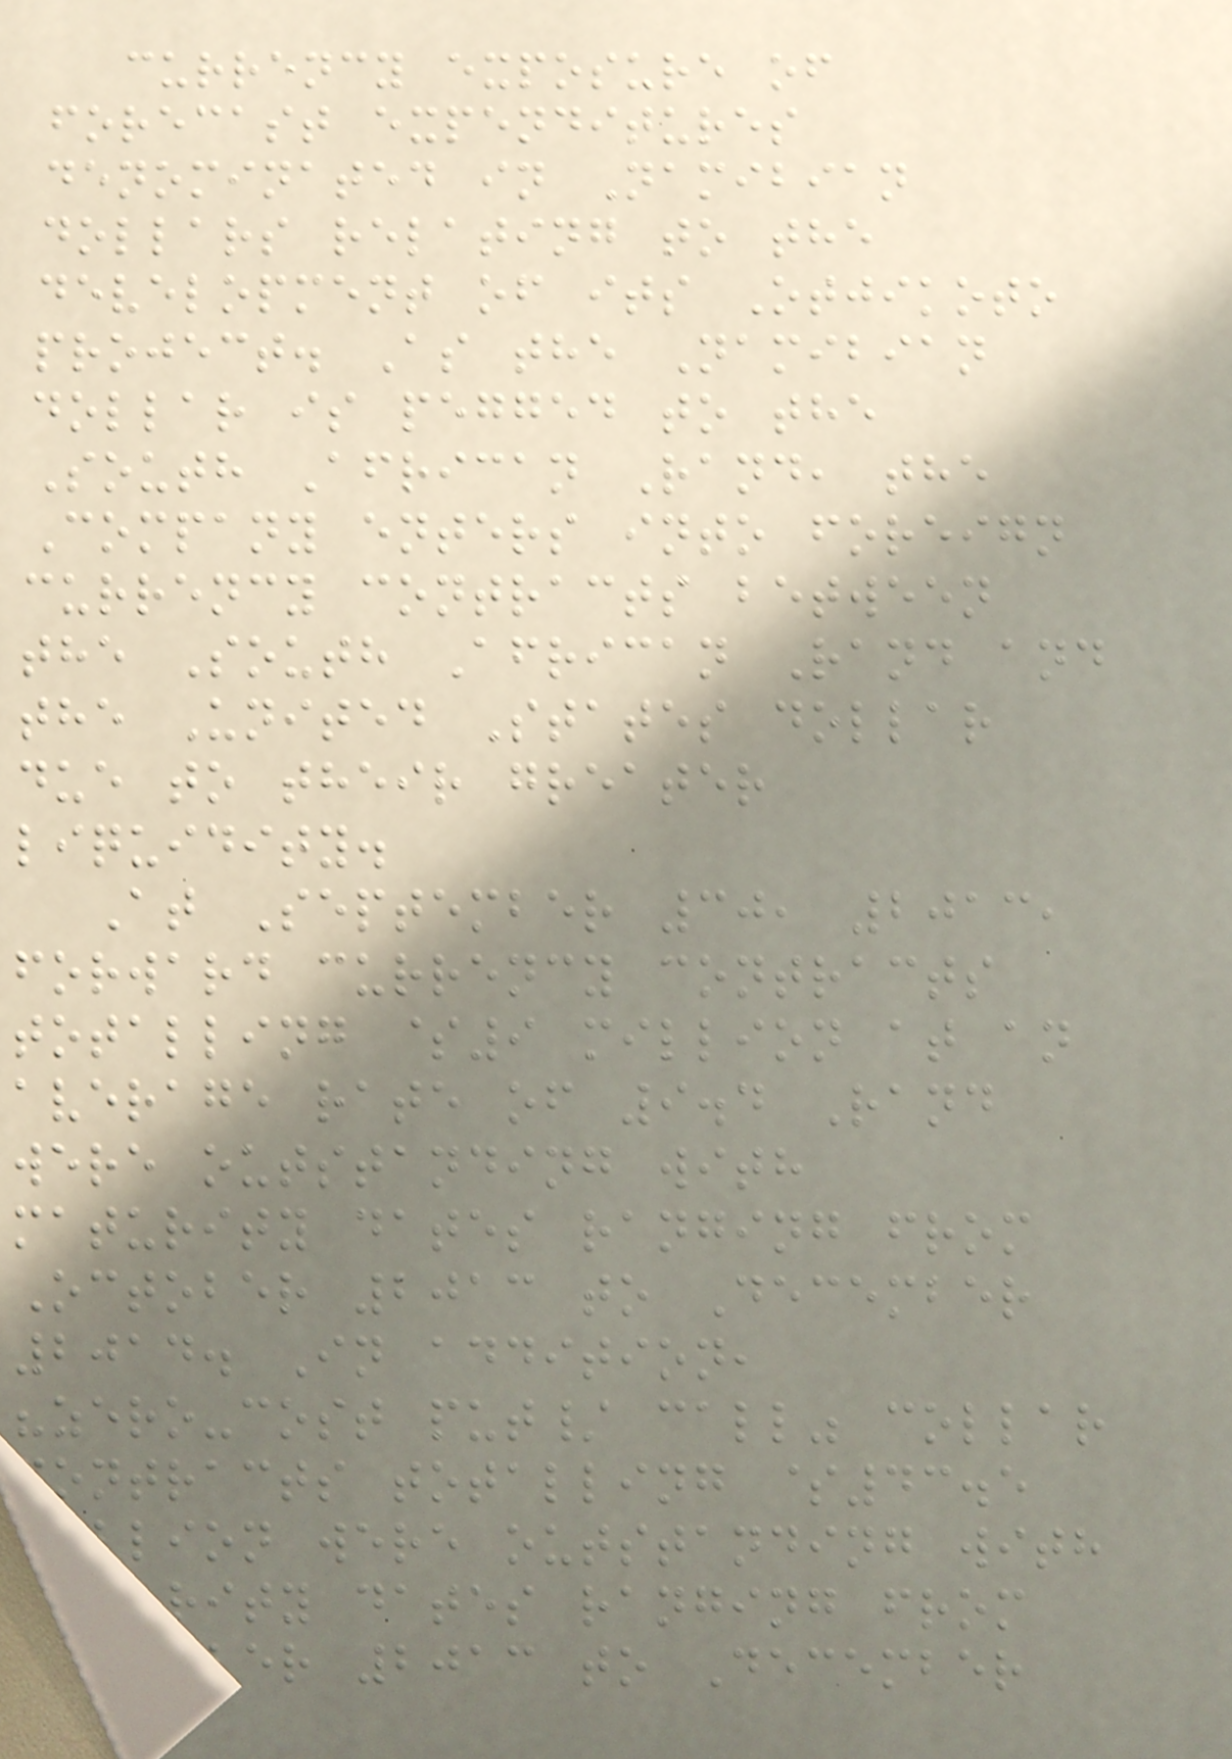currency exposure of
forecast expenditures
denominated in Namibian
dollars relating to the
development of its Otjikoto
project. As the Namibian
dollar is pegged to the
South African Rand, the
Company enters into foreign
currency contracts between
the South African Rand and
the United States dollar
due to their greater
liquidity.
At September 30, 2013,
forward currency contracts
totalling $9 million at an
average rate of 9.4 Rand
were outstanding with
maturity dates ranging from
October 2013 to December
2014. In addition,
"zero-cost put/ call" collar
contracts totalling $43.5
million were outstanding with
maturity dates ranging from
October 2013 to December
